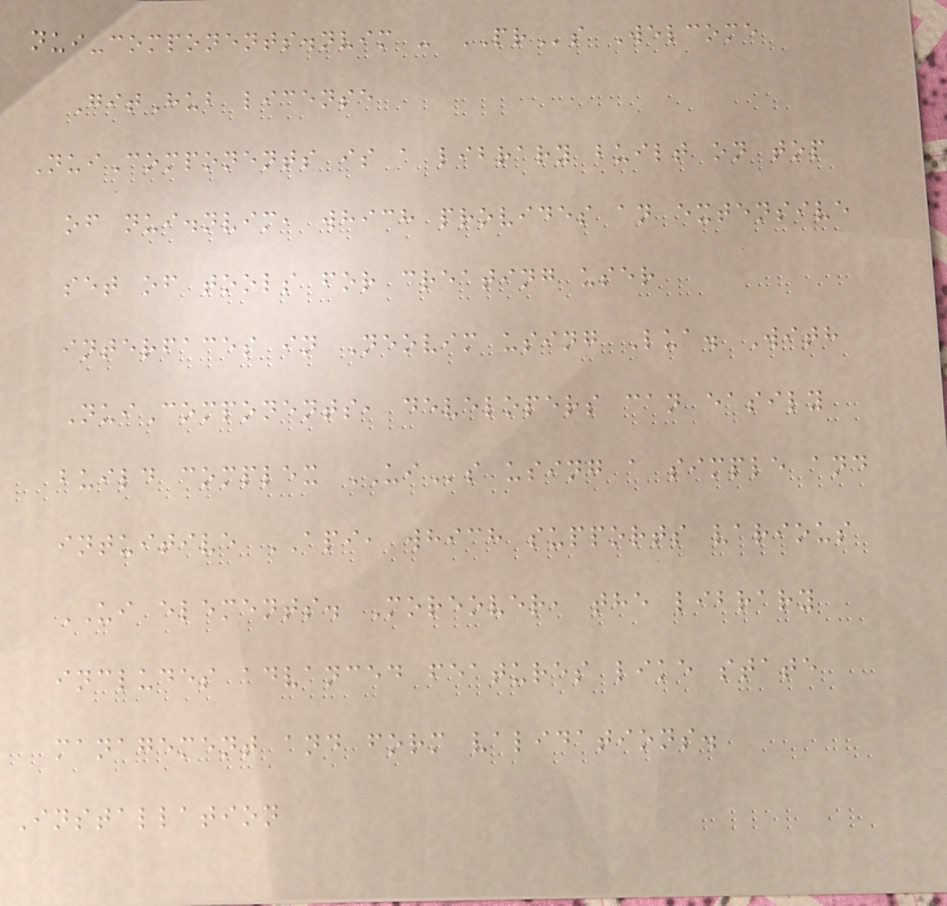nui-components.nvim - PRs Welcome
GitHub license
NuiComponents is a library built on top
of nui.nvim, which provides an extensive
set of tools for creating user
interfaces in Neovim using Lua. With
NuiComponents, developers can easily
build complex UIs using a simple and
intuitive API, which supports various
UI elements. Moreover, the library
includes advanced features like state
management and form validations.
Installation
